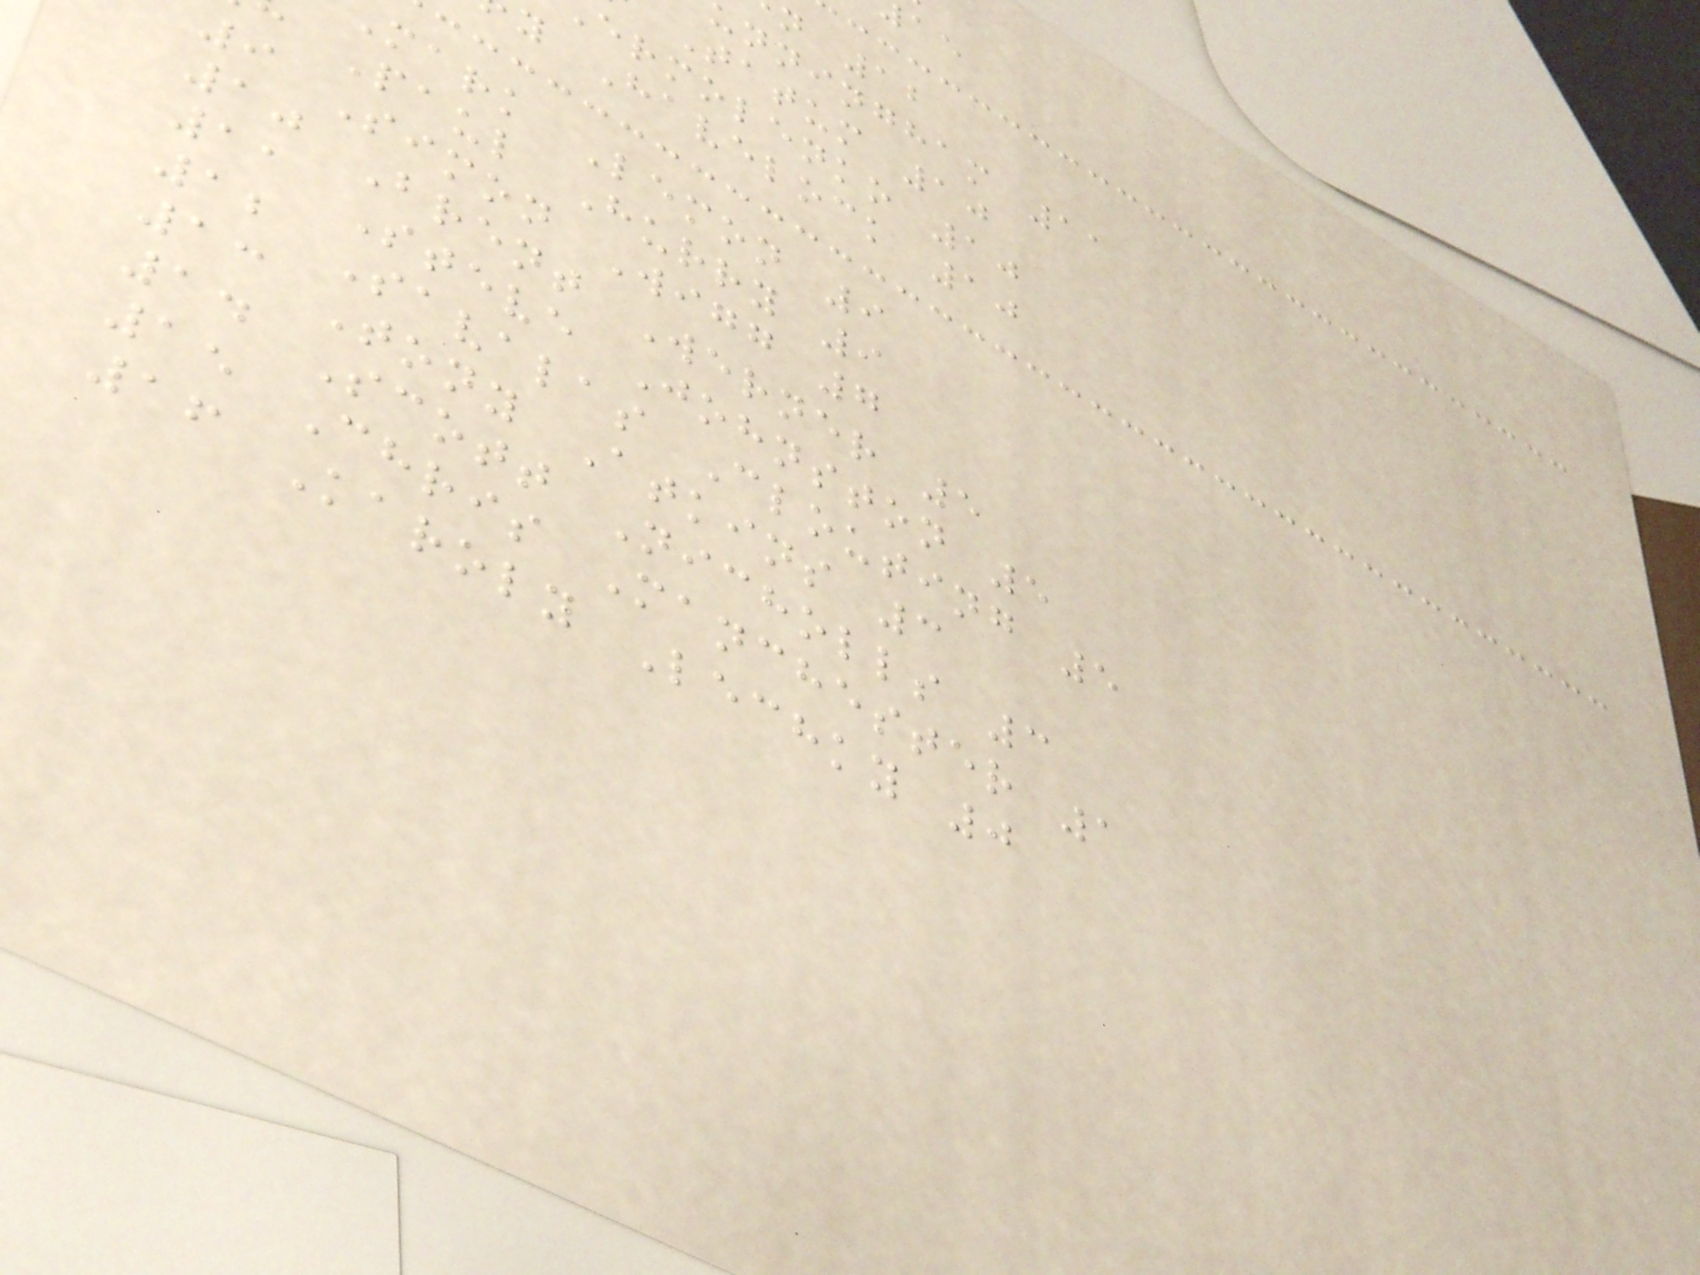n 12
nningham 11
Tatum 10
ermolenko 10
y Havelock 10
mark Lemon 9
Paul Hurry 9
9 Simon Wigg 7
10 Brent Werner 5
11 Steve Johnston 5
12 Savalas Clouting 5
13 Tony Atkins 3
14 Scott Nicholls 3
15 Chris Manchester 1
16 Karoly Lechky 0
